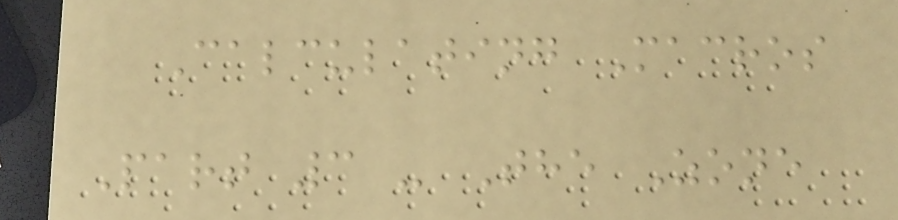Calculating Macros
Part 3 - The Zone
